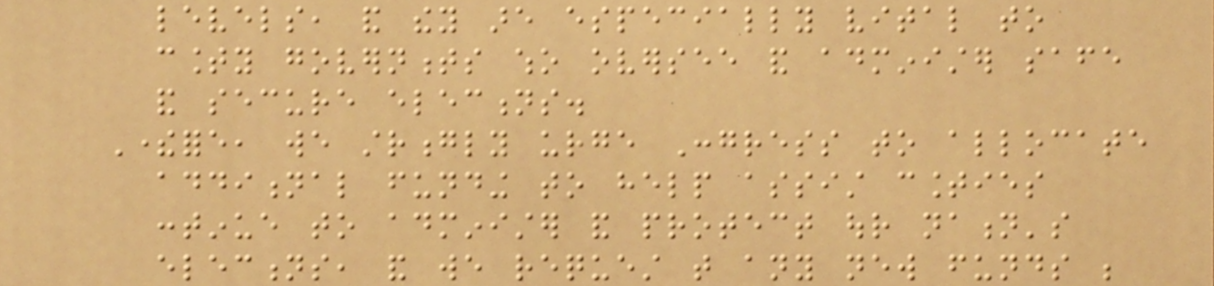levels, and they are especially vital to
county governments who oversee and administer safe
and secure elections.
Therefore, we strongly urge Congress to allocate
additional funding to help assist counties
continue to administer and protect our nation's
elections, and we request that any new funds be
